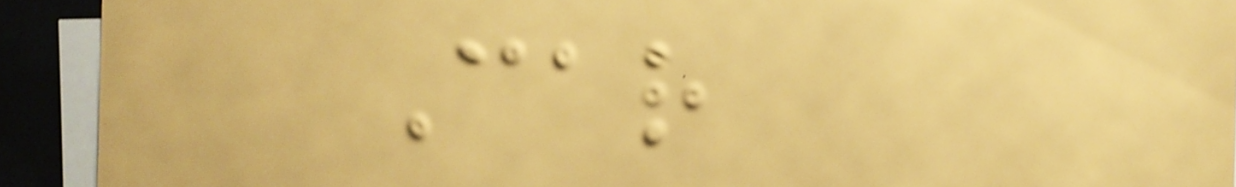Car
